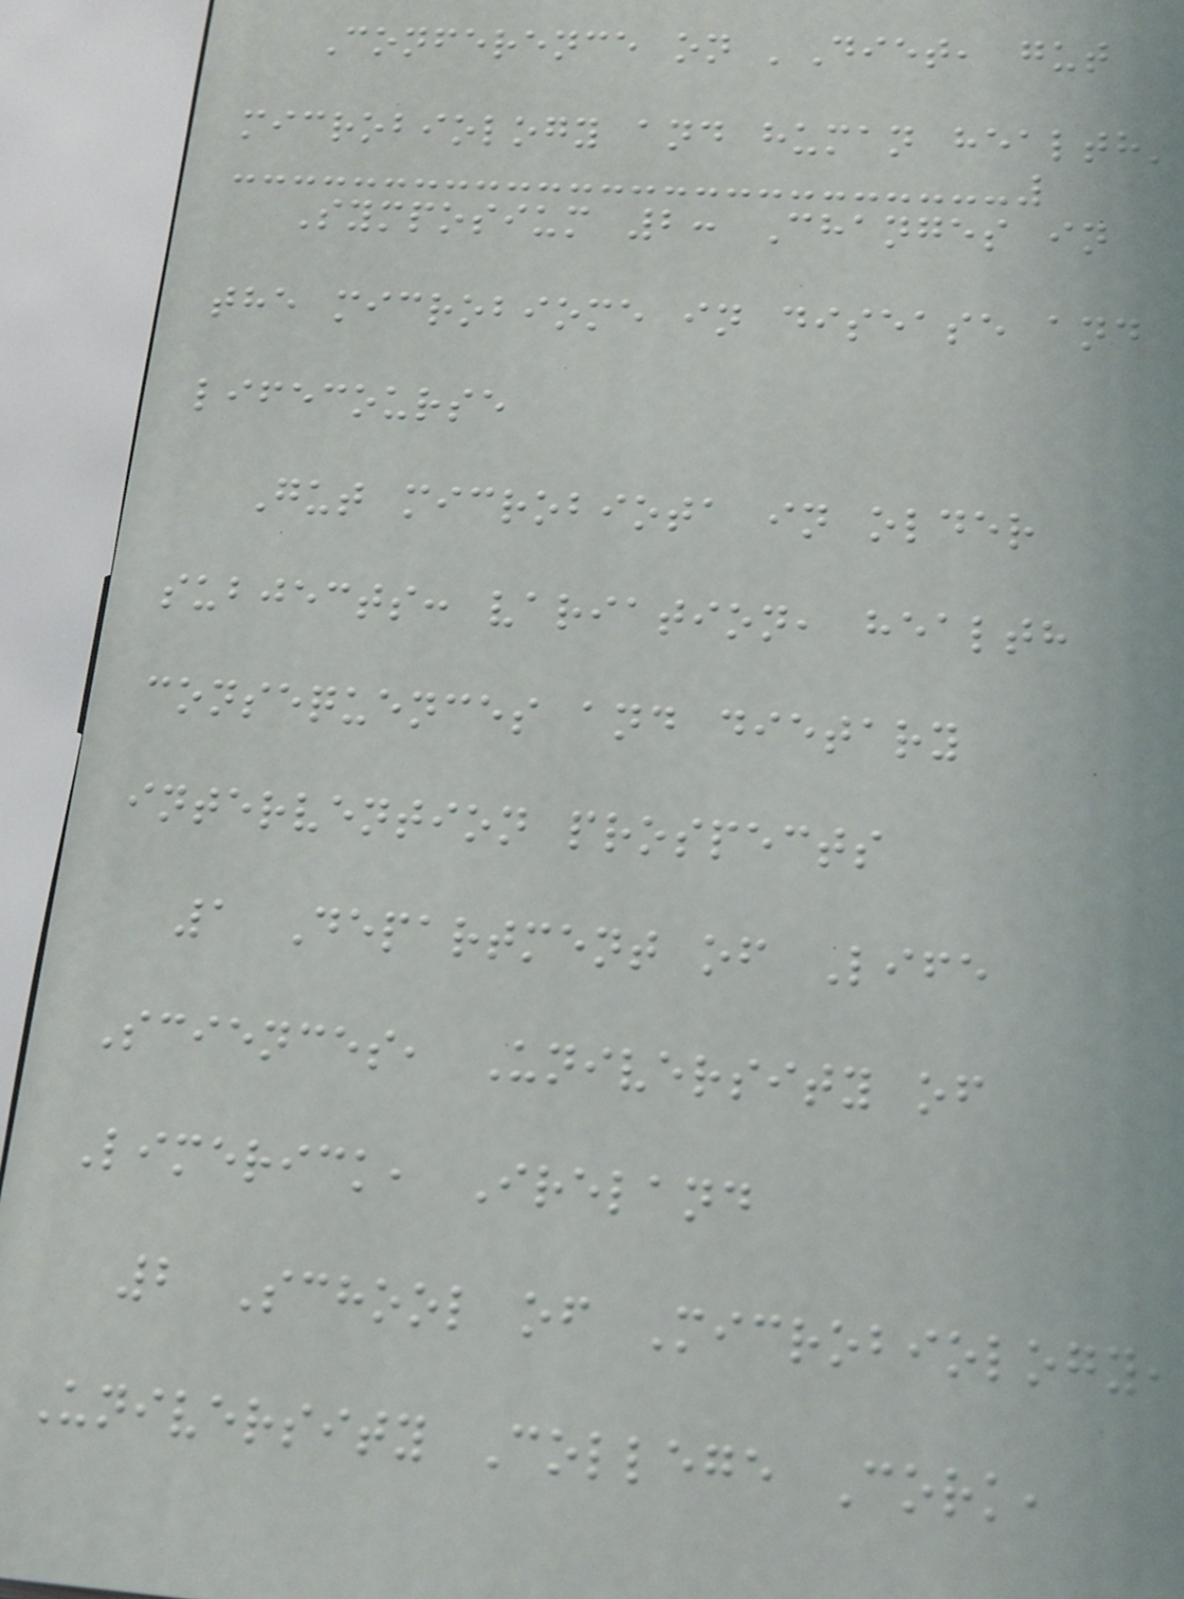Conference on 'Diet, gut
microbiology and human health'
Symposium 2: Changes in
the microbiome in disease and
lifecourse
Gut microbiota in older
subjects: variation, health
consequences and dietary
intervention prospects
1 Department of Life
Sciences, University of
Limerick, Ireland
2 School of Microbiology,
University College Cork,
